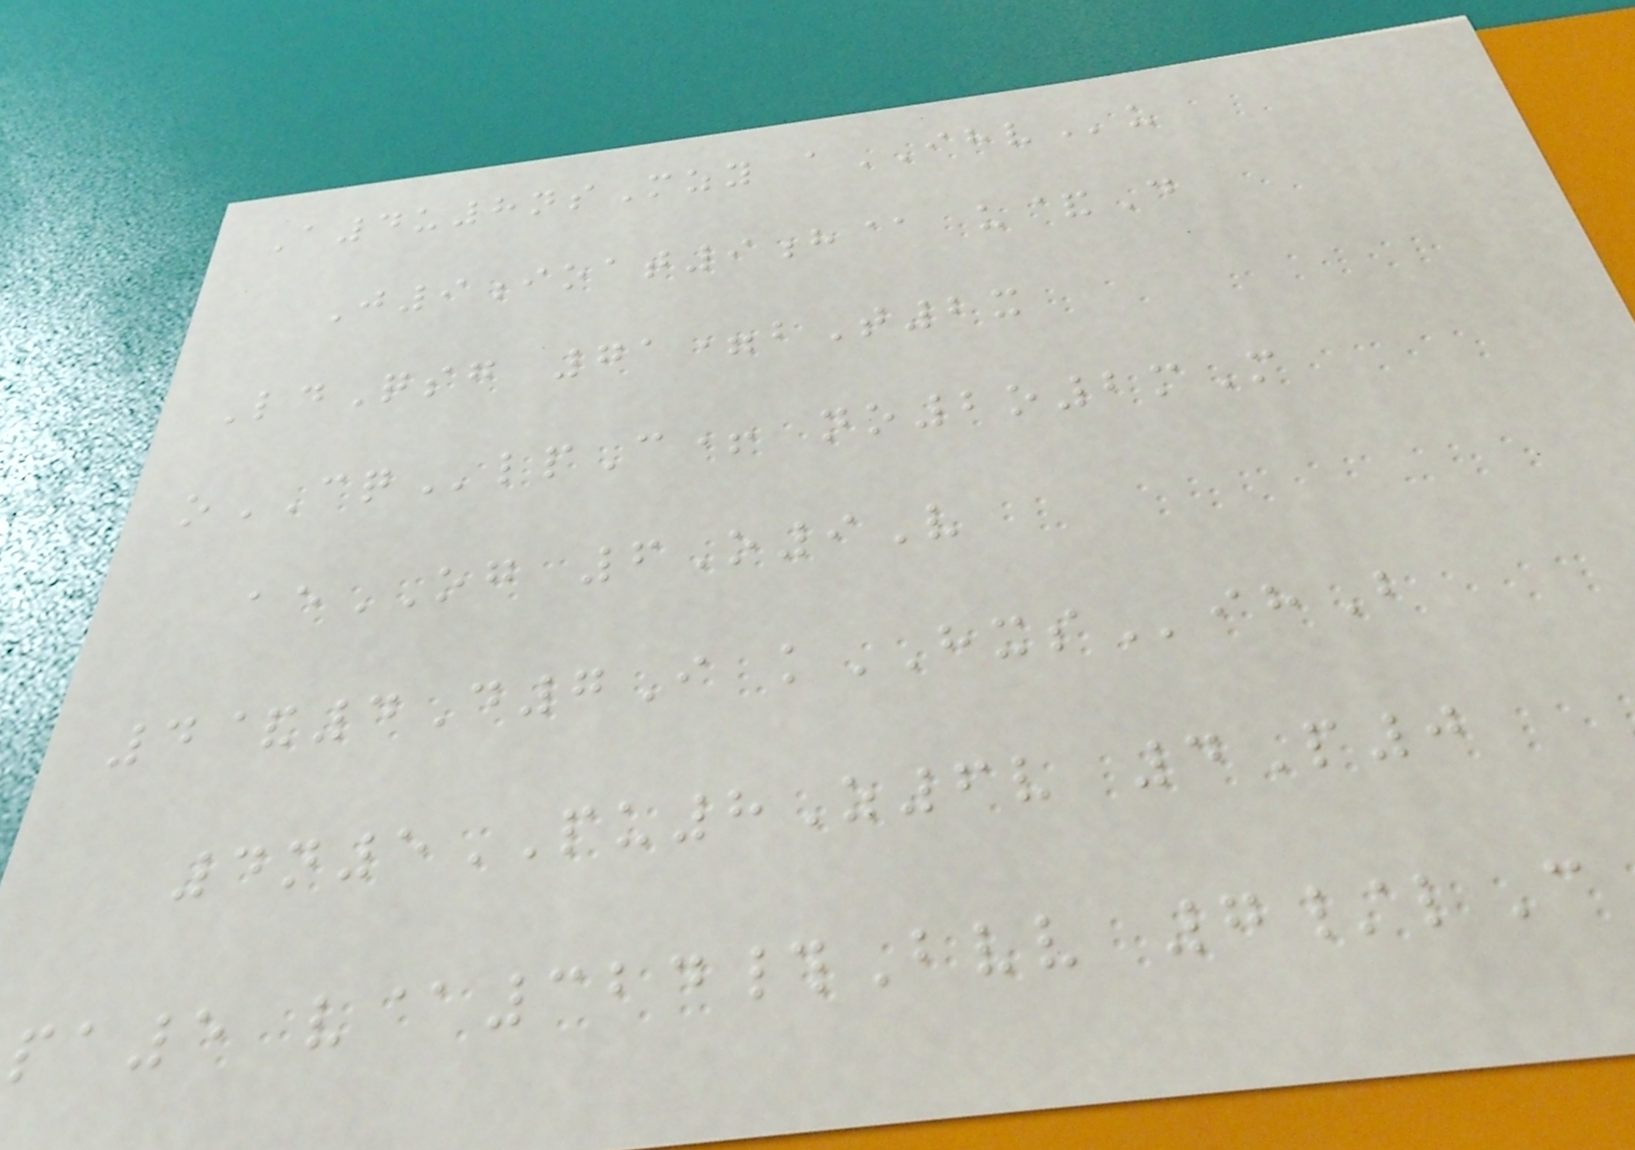A4u8nsMzy aIHVu
J9ioat9h@ u&D
LdQsg 71=bT2x
oCQlpC+ no2o2mM
aeOG 6O9V
4&4D7I kHXSihB
4n5PU8Z6v 4P0
pa5 v@324#Bvv 7/lC
